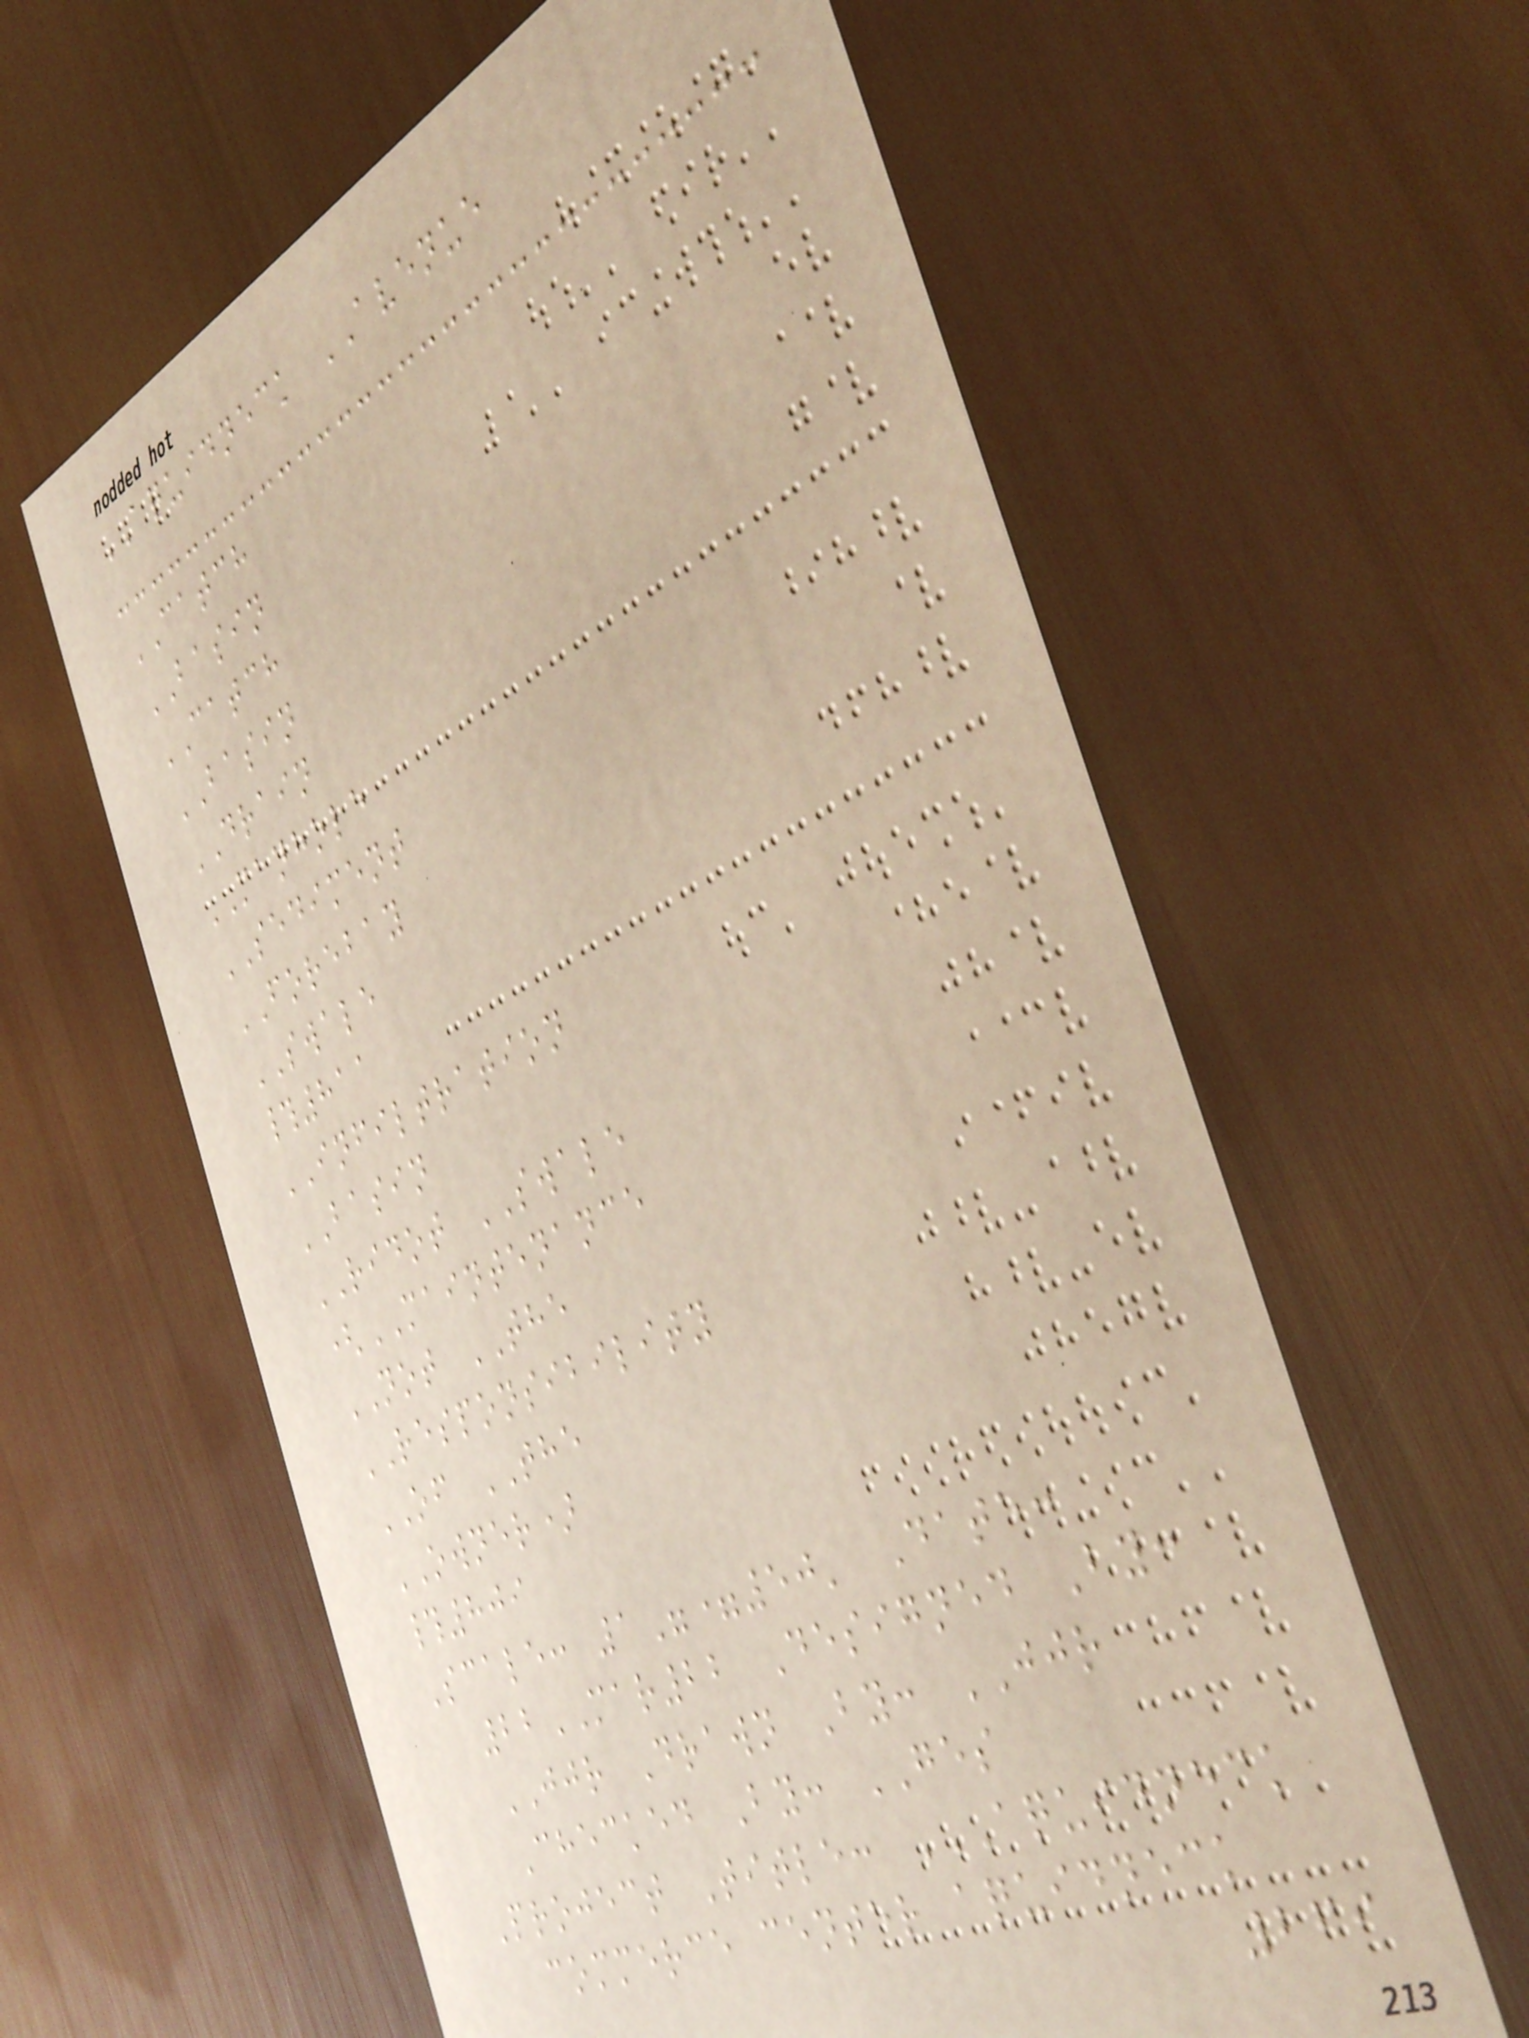AQUIDNECK AVENUE
CATCH
BASIN
CATCH
BASIN
DRAIN
MANHOLE
SEDIMENT
FOREBAY
SWALE
#811
INFILTRATION
BASIN
RIDOT SWALE
(MAINTENANCE
NOT THE
RESPONSIBILITY
OF THE
OWNER)
#809
Scale: 1"=50' Date:
22MAR22 Designed By:
JJR Drawn By: JJR
Checked By: GES
Project Title: AQUIDNECK
COMMERCE CENTER AQUIDNECK
269
